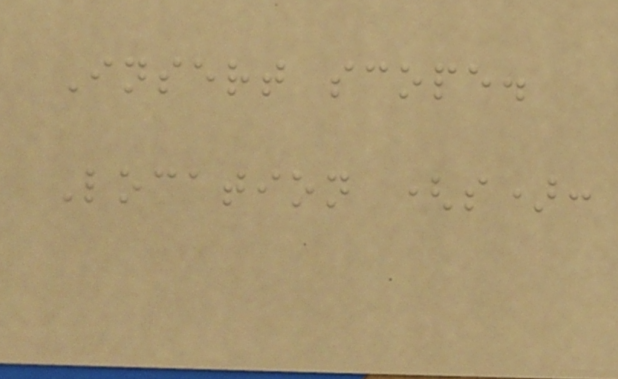Insert scope.
Location (s):
